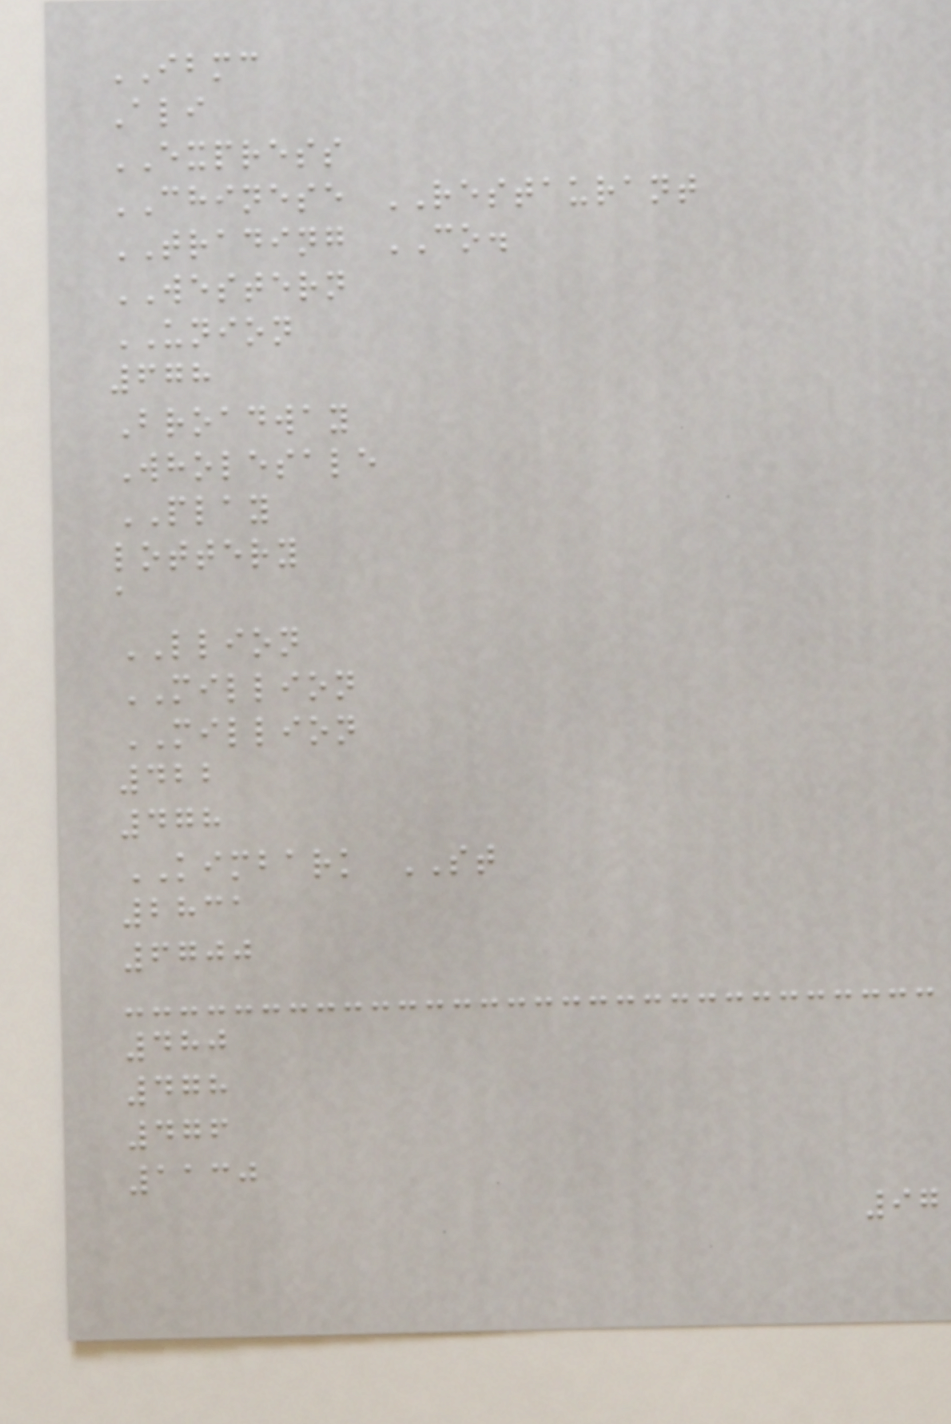IBMC
Ali
EXPRESS
CHINESE RESTAURANT
TRADING CO.
WESTERN
UNION
678
Broadway
Wholesale
PLAY
lottery
a
LLION
MILLION
MILLION
422
478
KIMBARK ST
2831
6700
480
478
476
1130
97
